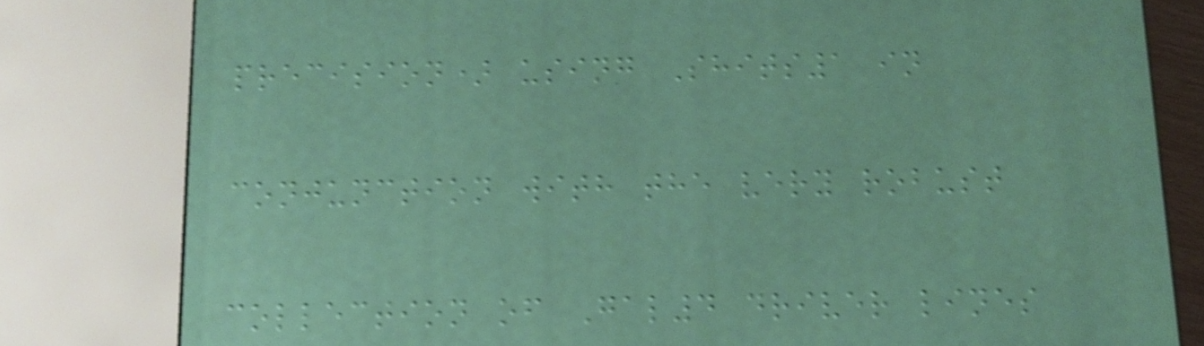precision) using Shits1 in
conjunction with the very robust
collection of Gal4 driver lines
